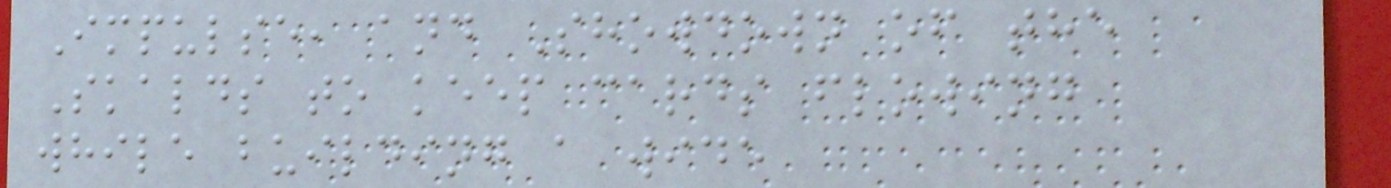Impulse, and Showdown of the
Skalds to keep cards flowing
while building a wide
